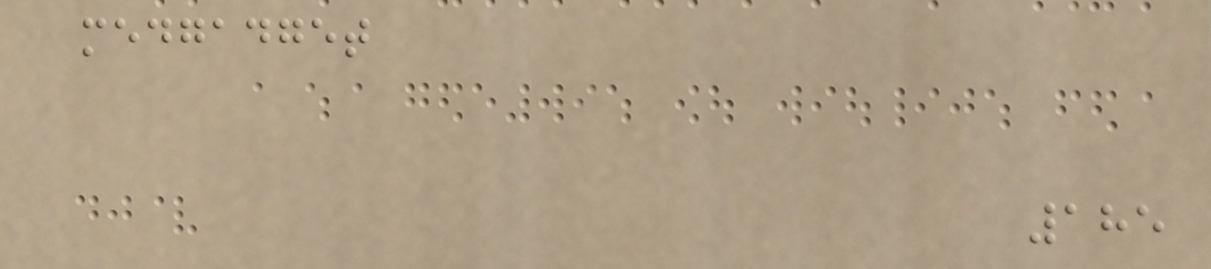medgadget
185
